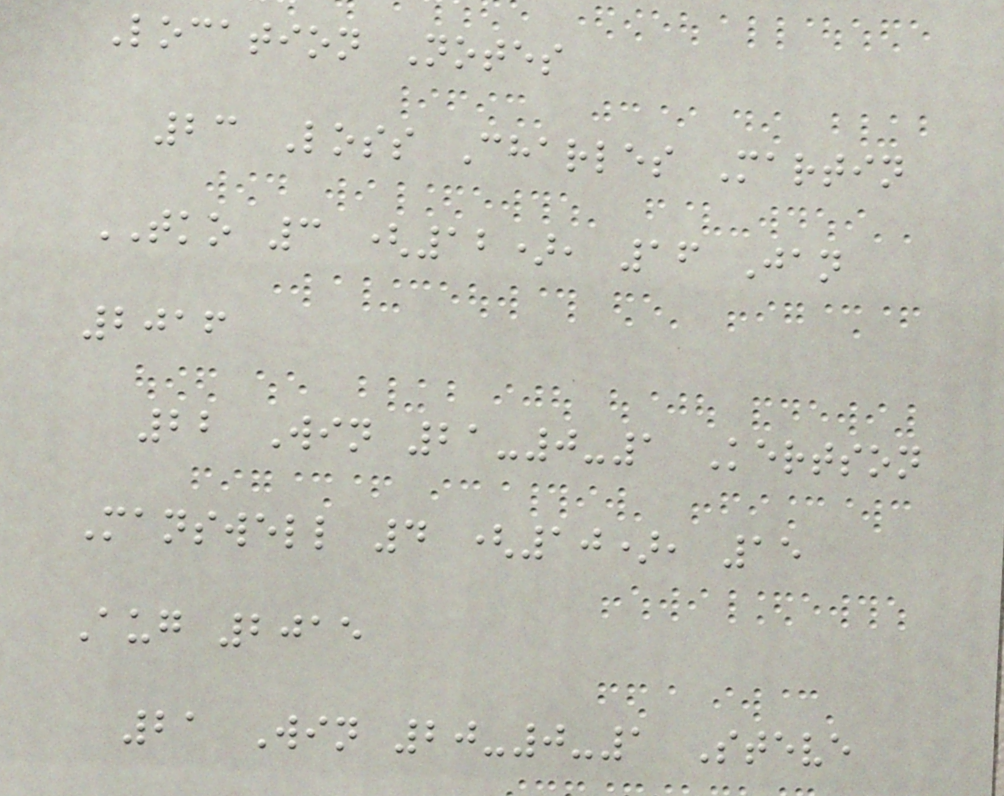Location Notes
23 Loss Charles Martin
TKO 3 (12), 16 Jan
2016
22 Win 21-0-1 Kertson
Manswell 4 (10), 15
Aug 2015
21 Win 20-0-1 Steve
